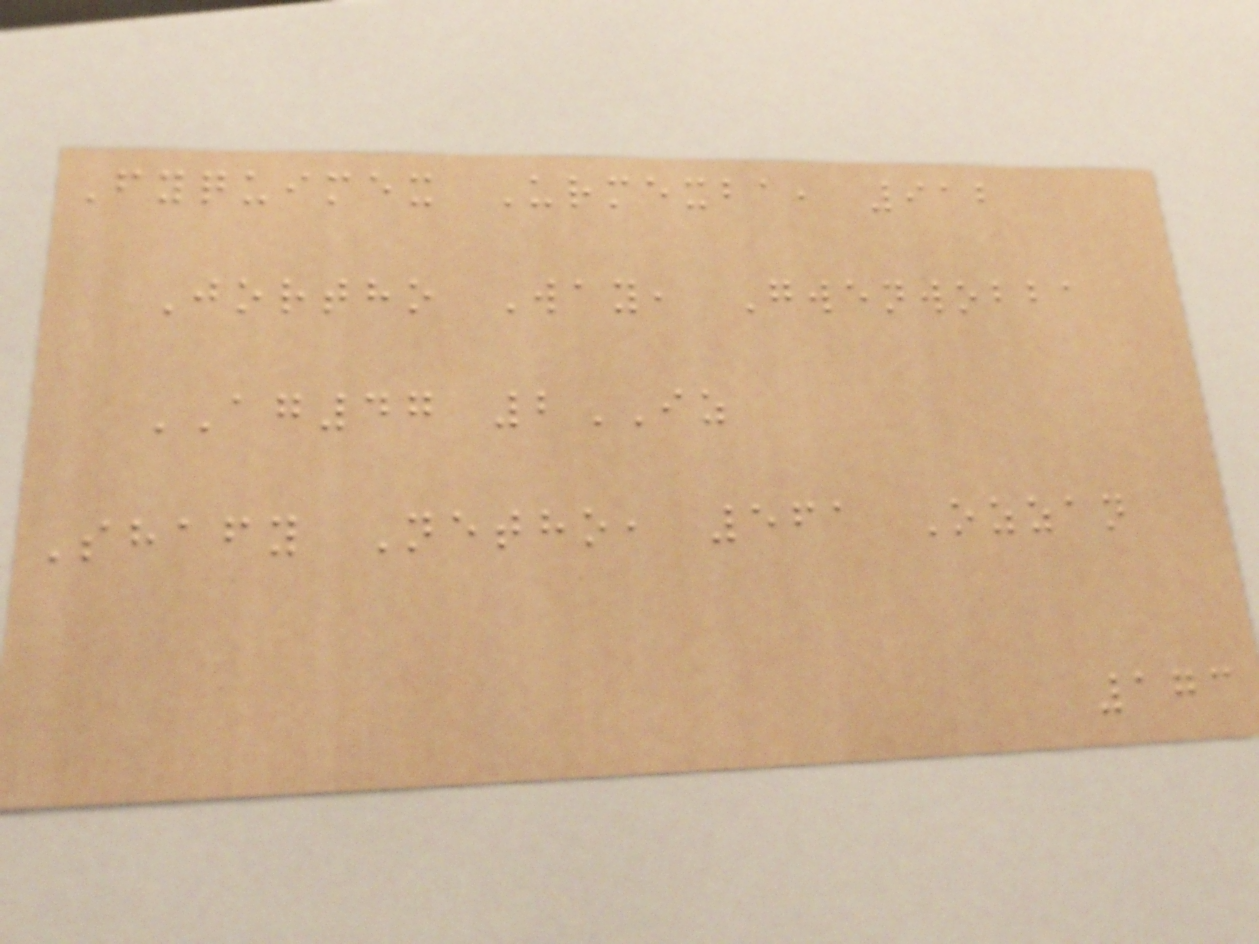Fyquimex Urmexba, 912
Jortho Way, Gwenwobba
AG47 2IZ
Shafy Netho, 561 Ozzan
173
